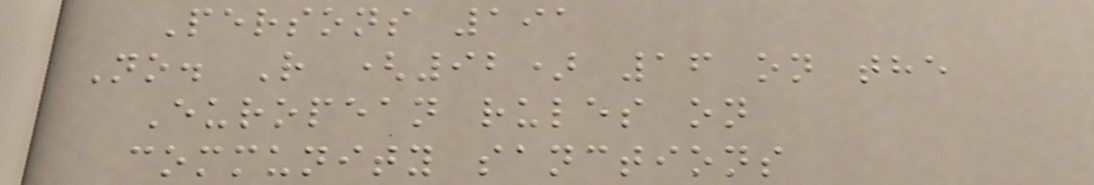Persons 191
No. R (92) 16 on the
European rules on
community sanctions
